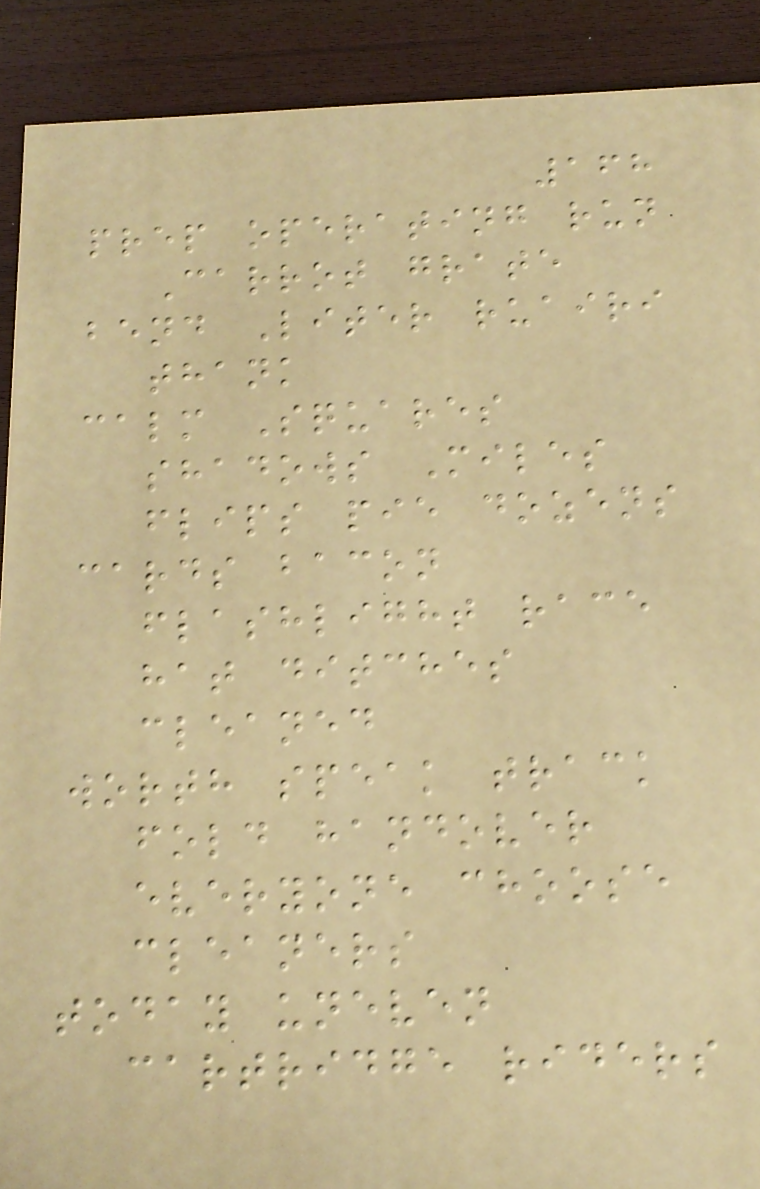168
prep operating run
Carrot grate
bend Liter ruairi
thank
calm Squares
shadows Miles
flips pie dozens
cards bacon
flashlight race
hat ditches
cleaned
worth speak track
fold handover
everyone choose
cleaners
today uneven
cartridge riders
